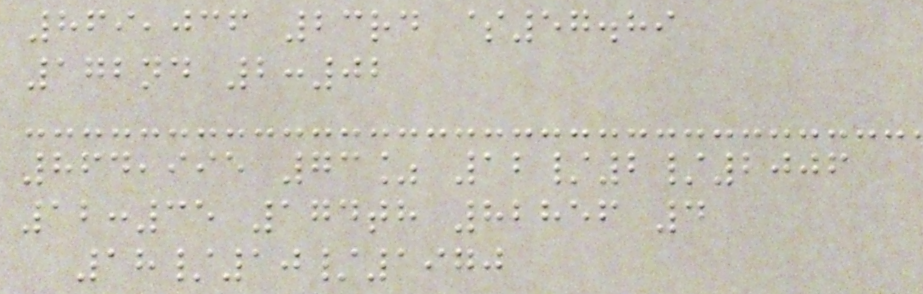869,036 23rd $57.89
172nd 2:02
864,995 73% 12/2/2006
12:35 174th 82856 4
18/10/1970
